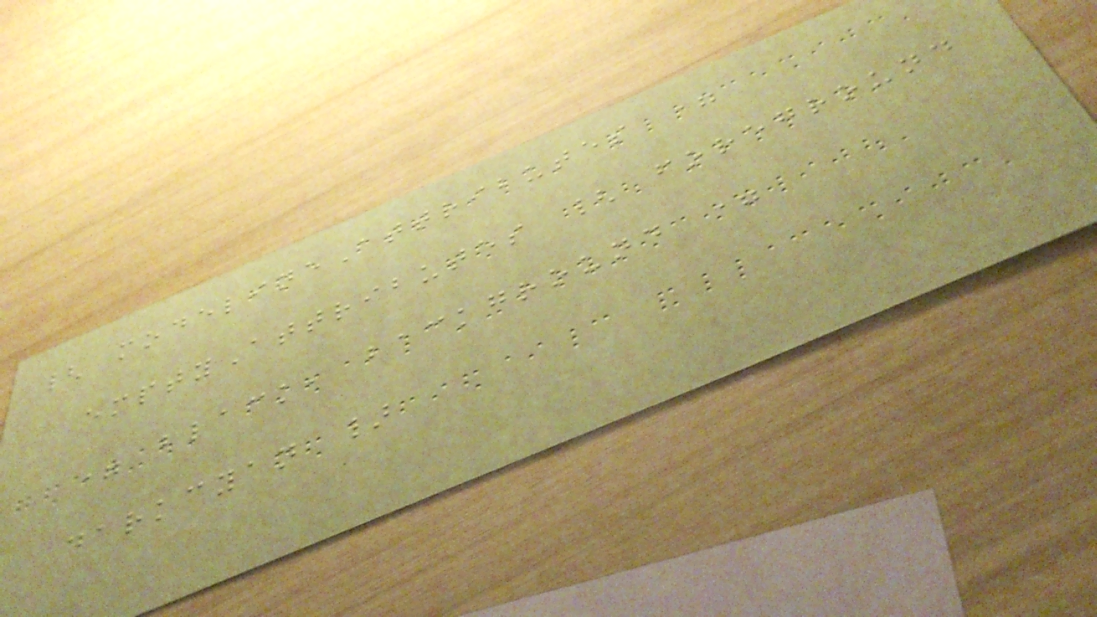{ modelineAttributes =
emptyAttributes { foreground
= black, background =
darkcyan }
